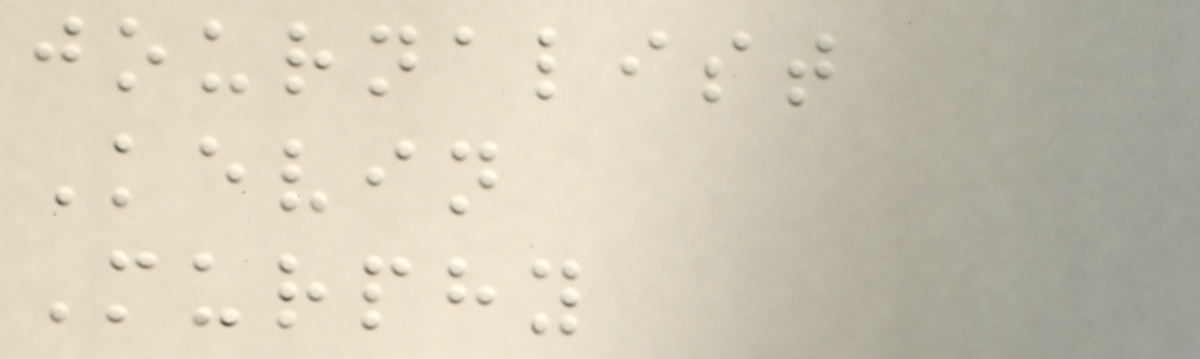journalist
Kevin
Murphy
